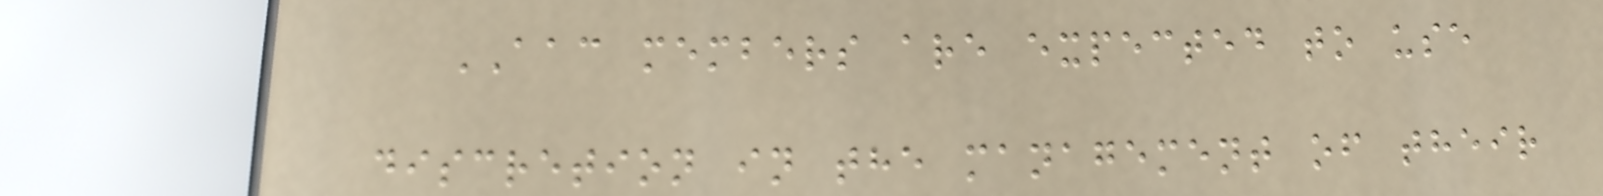AAC members are expected to use
discretion in the management of their
